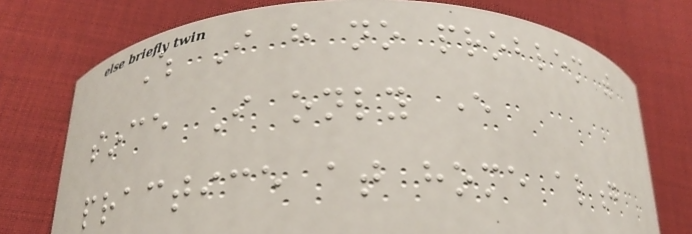Which I have no problem with
since I only ever
practice at home along
